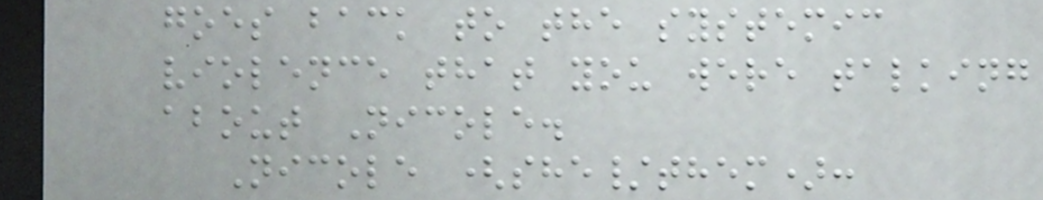goes back to the systemic
violence that you were talking
about Nicole.
Nicole (she/them):
